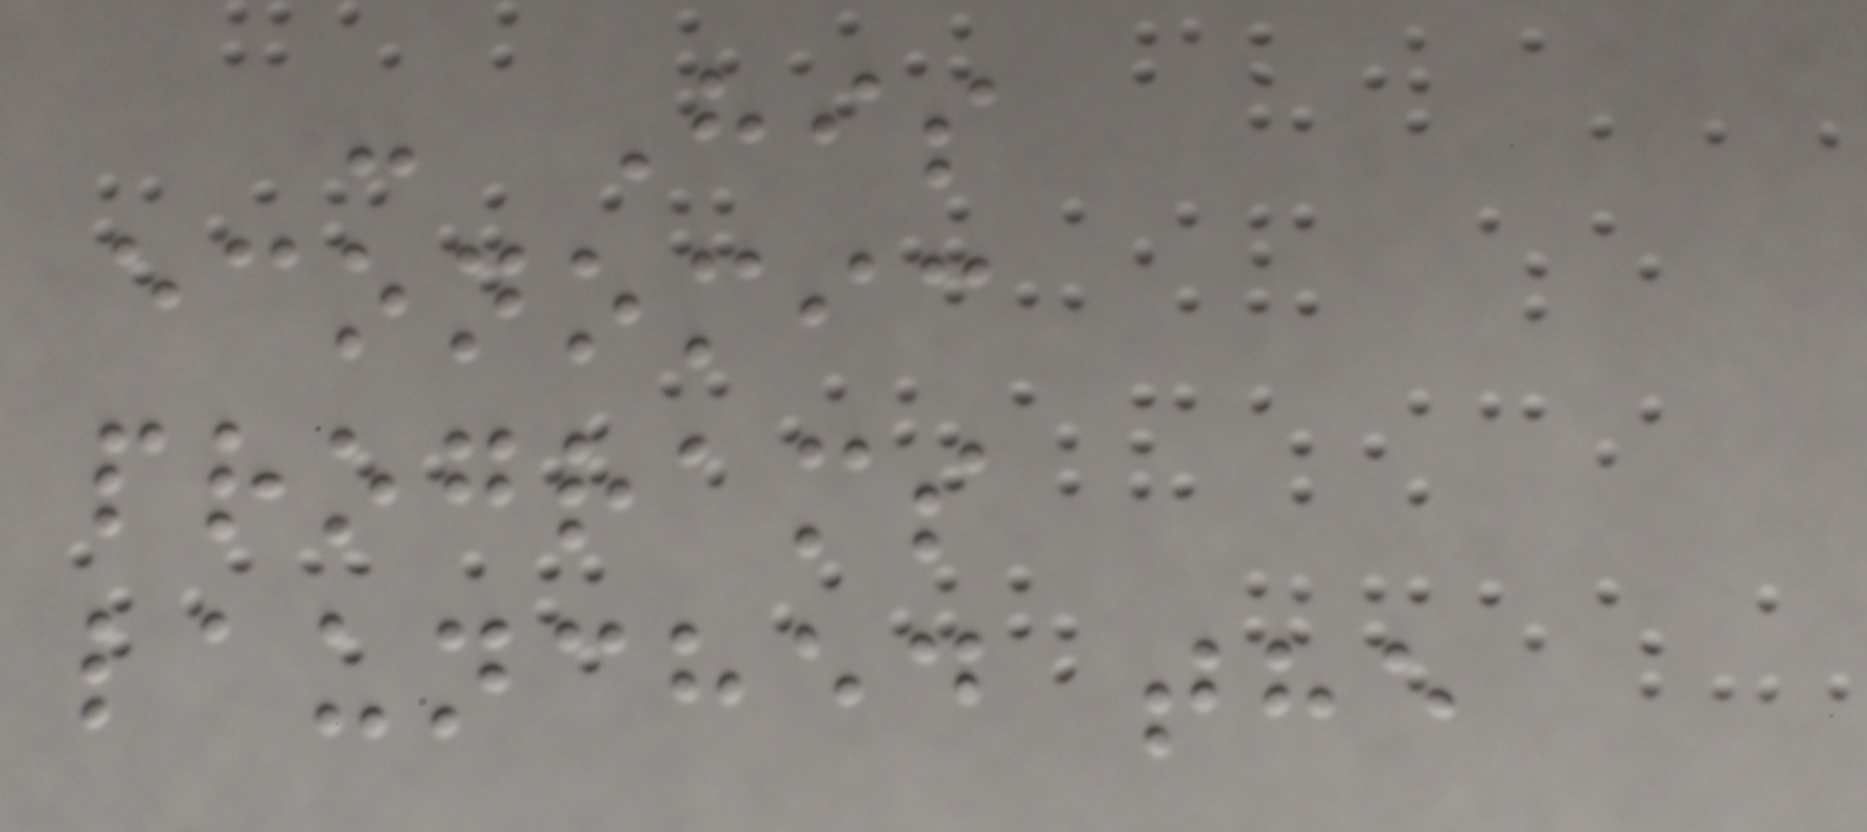- His
economic
programs
launched the
